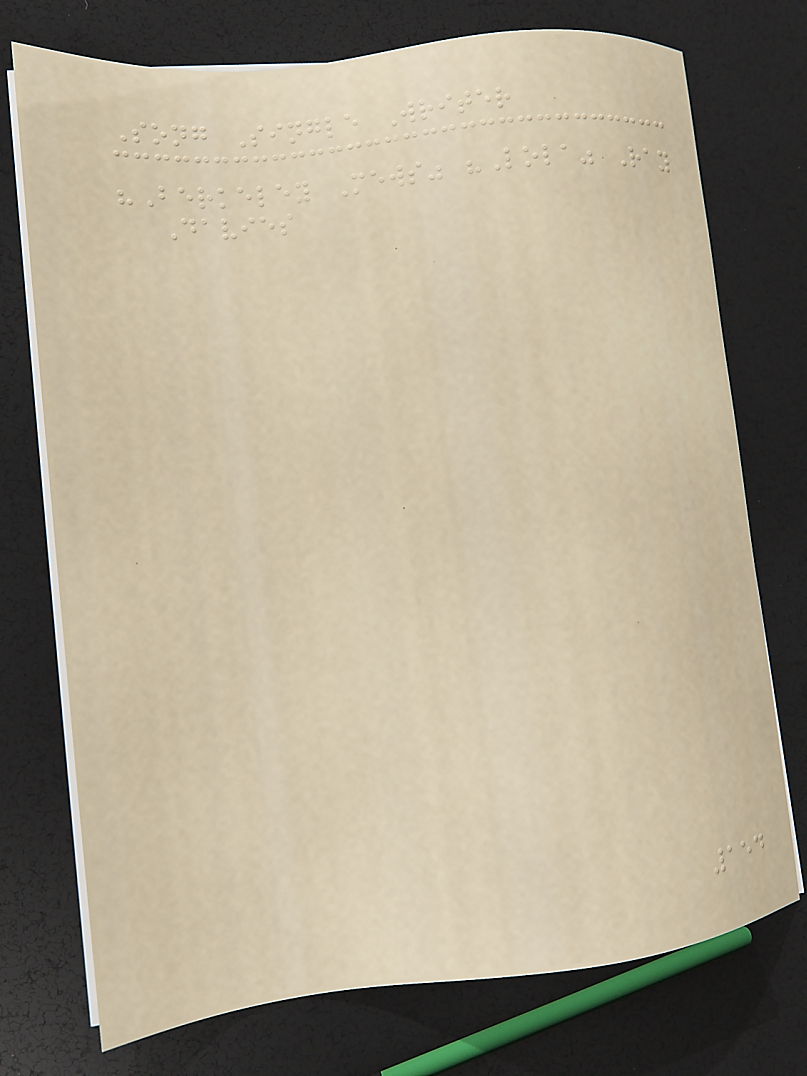Song Single Writer
"Berkeley Mews" "Lola" Ray
Davies
154
